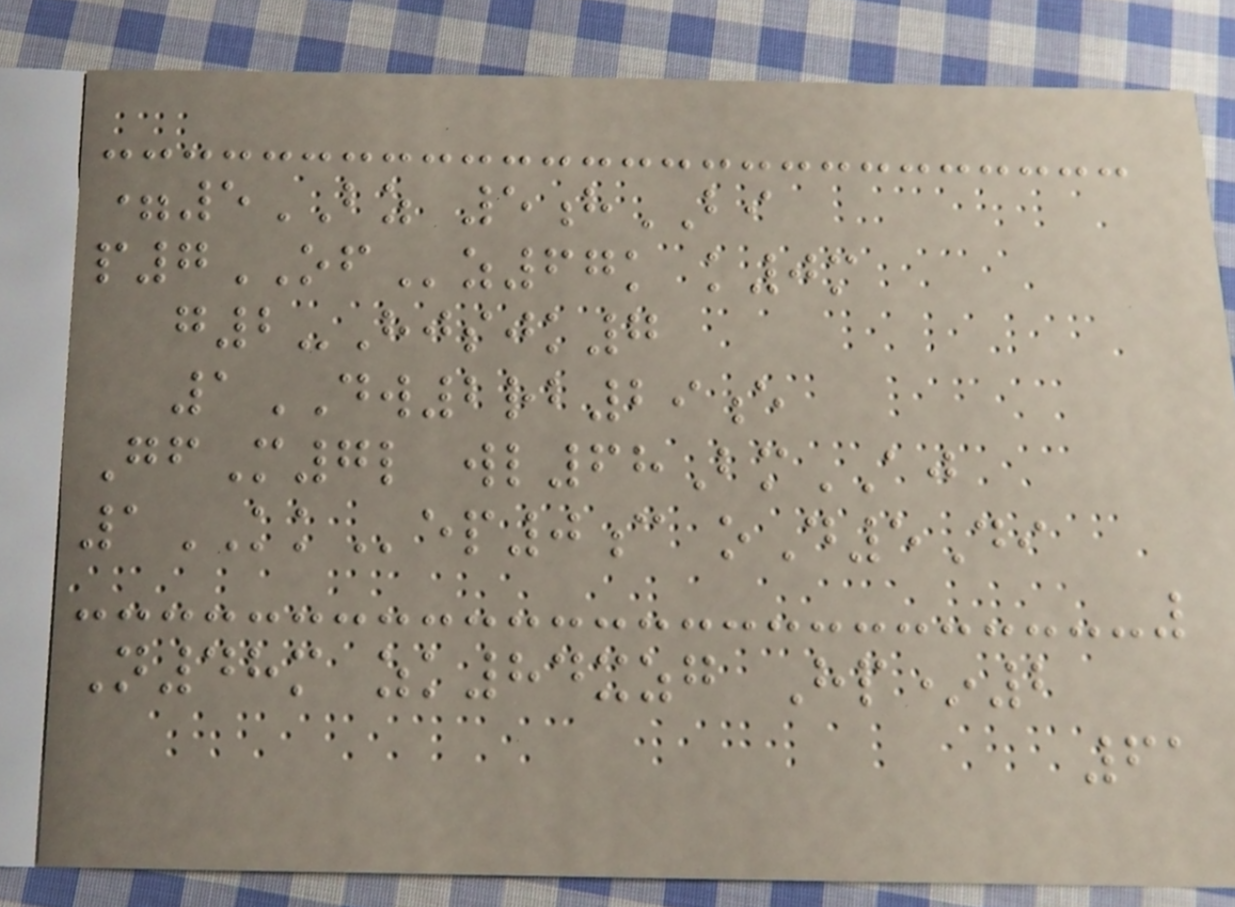=5BZ 5hBI
p7OFz67k k0m
g2-Hjsjk7
1DW2rb29e
GfM7l wl68BmAJ
1KKep0c oD5Di
N48m zk84xzg Hp*2
61
